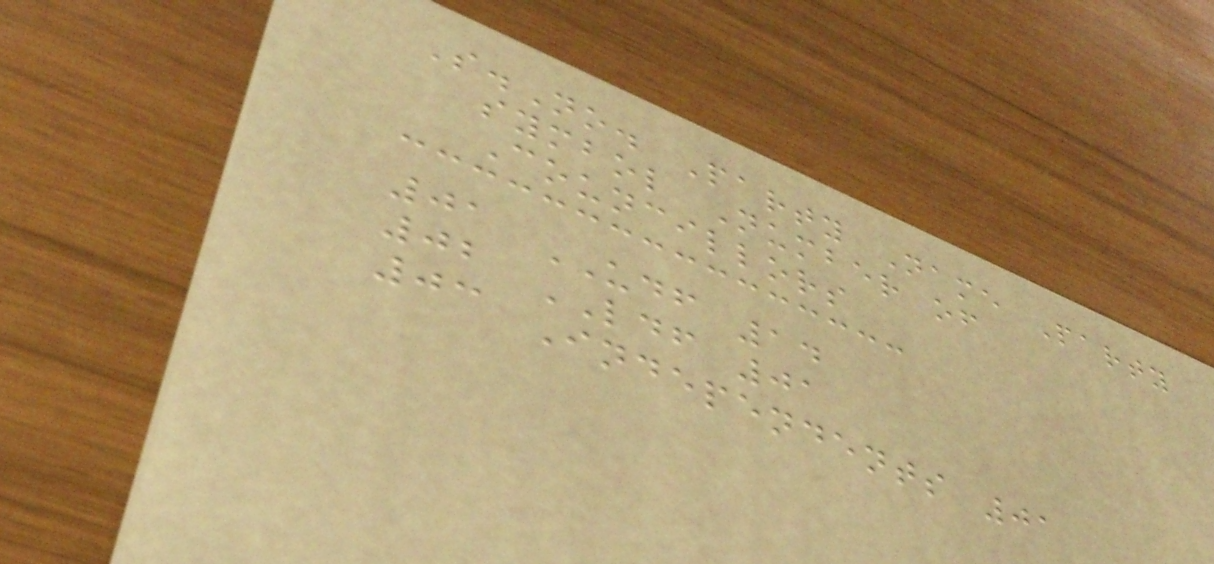S.No. Party Name Party
symbol Number of
Councillors
01 UDF 14
02 LDF 01
03 Independents 01
